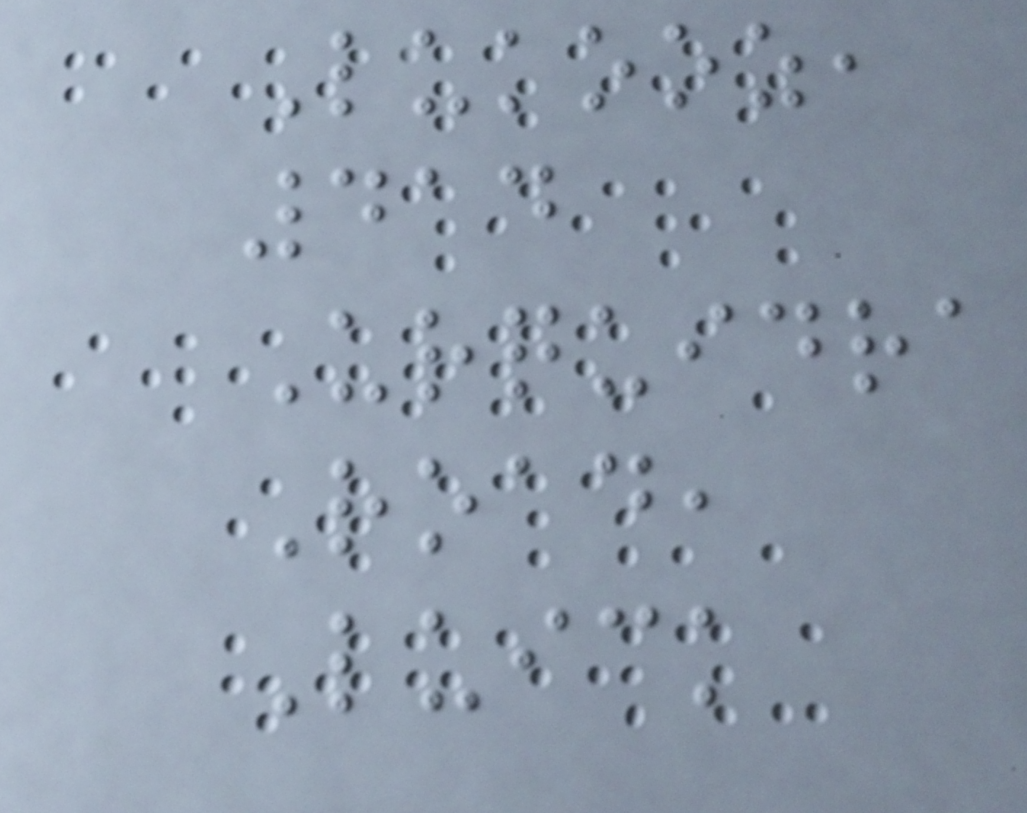Lukooz,
414
Urquidra
Road,
Luick
